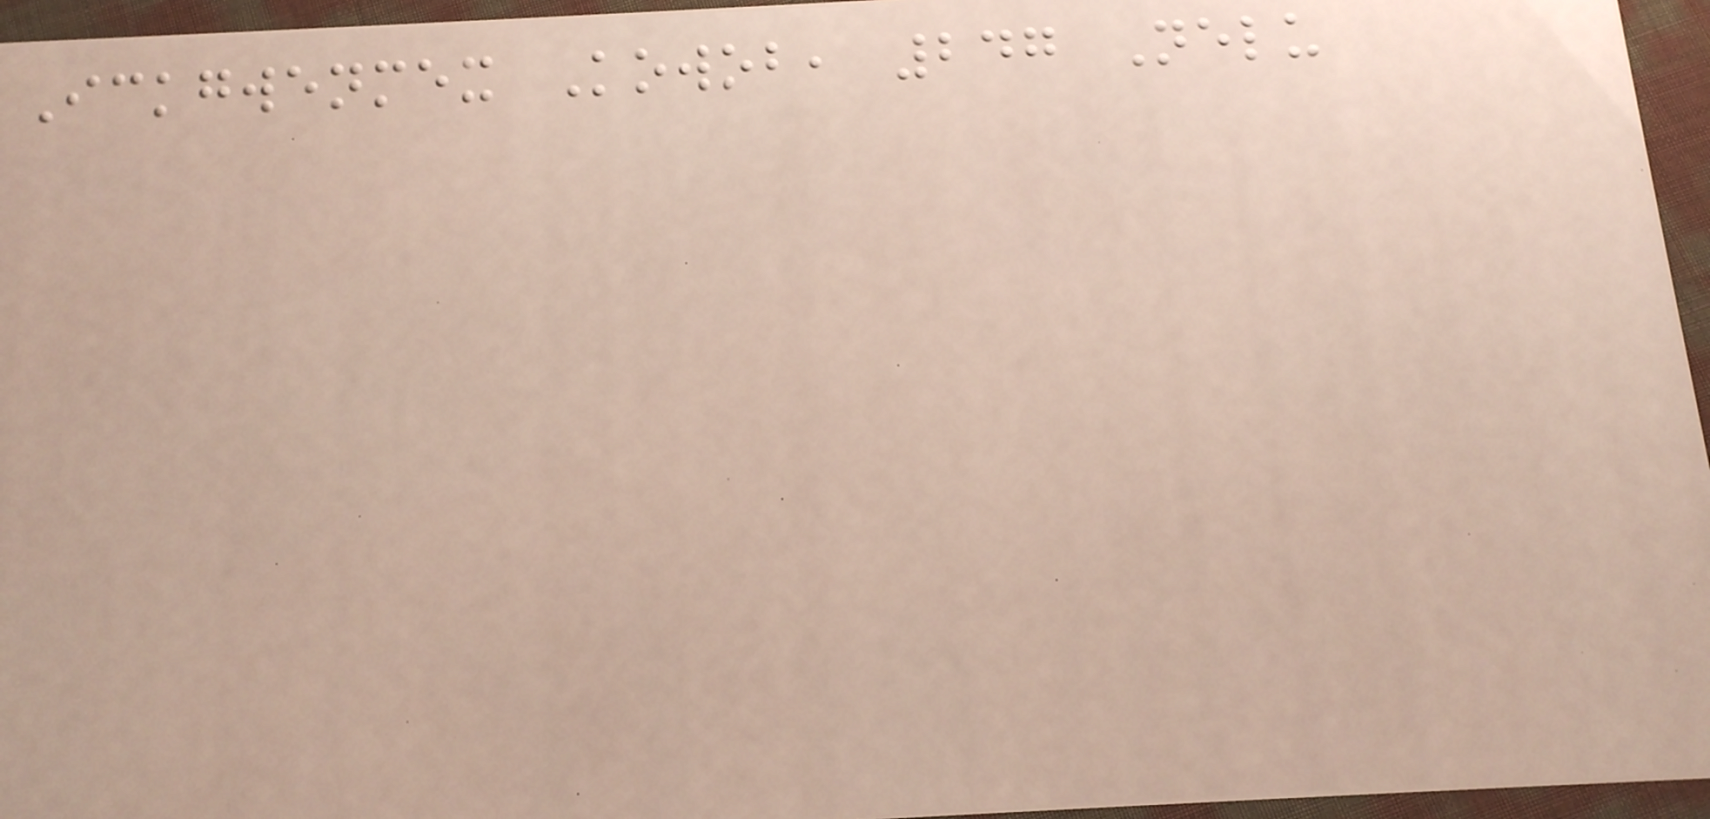Ickgwenmex Kowob, 247 Nelu
